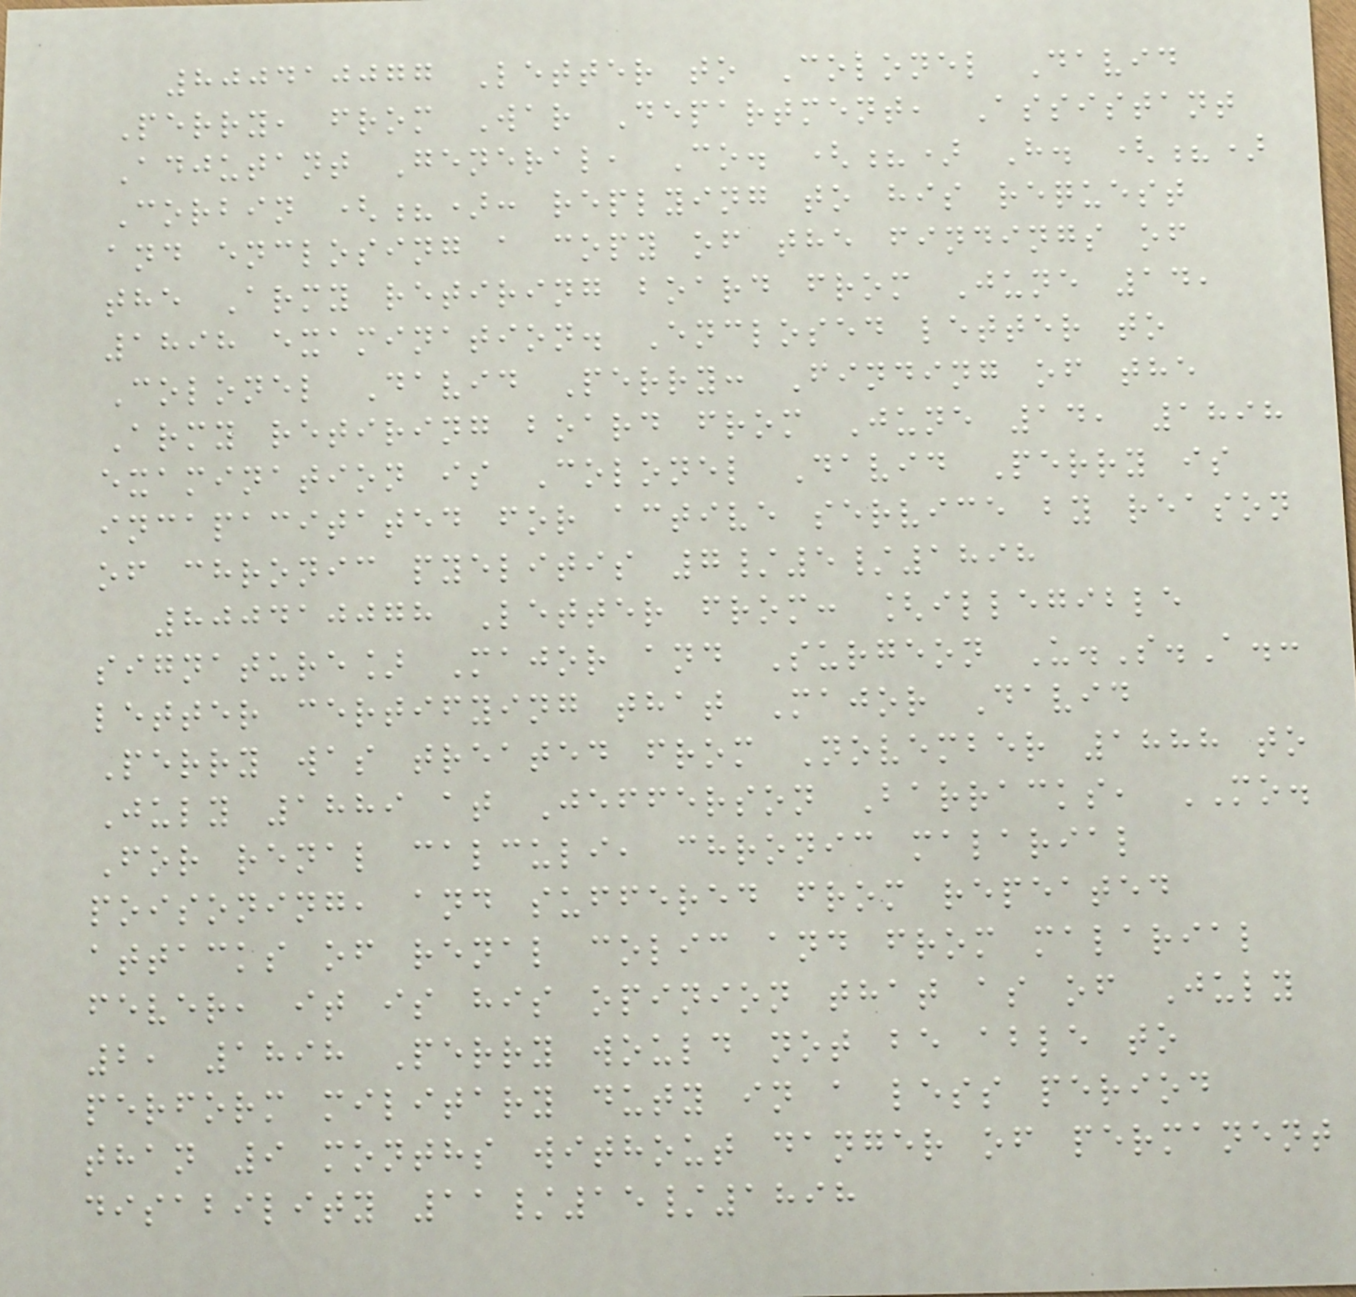800410077 Letter to Colonel David
Perry, from War Department, Assistant
Adjutant General, Co. (?) H. (?)
Corbin (?): replying to his request
and enclosing a copy of the findings of
the Army retiring board from June 14,
1898 examination. Enclosed letter to
Colonel David Perry: Finding of the
Army retiring board from June 14, 1898
examination is Colonel David Perry is
incapacitated for active service by reason
of chronic pyelitis 7/5/1898
800410078 Letter from: [illegible
signature] Major and Surgeon U.S.A.:
letter certifying that Major David
Perry was treated from November 1888 to
July 1889 at Jefferson Barracks, MO.
For renal calculi, chronic malarial
poisoning, and suffered from repeated
attacks of renal colic and from malarial
fever, it is his opinion that as of July
2, 1898 Perry would not be able to
perform military duty in a less period
than 9 months without danger of permanent
disability 11/15/1898
